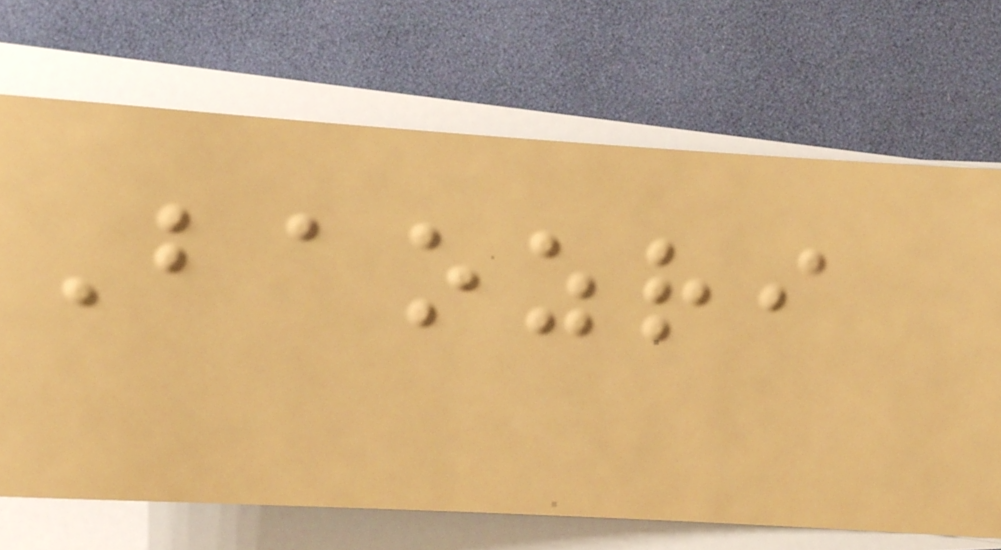Baozri
